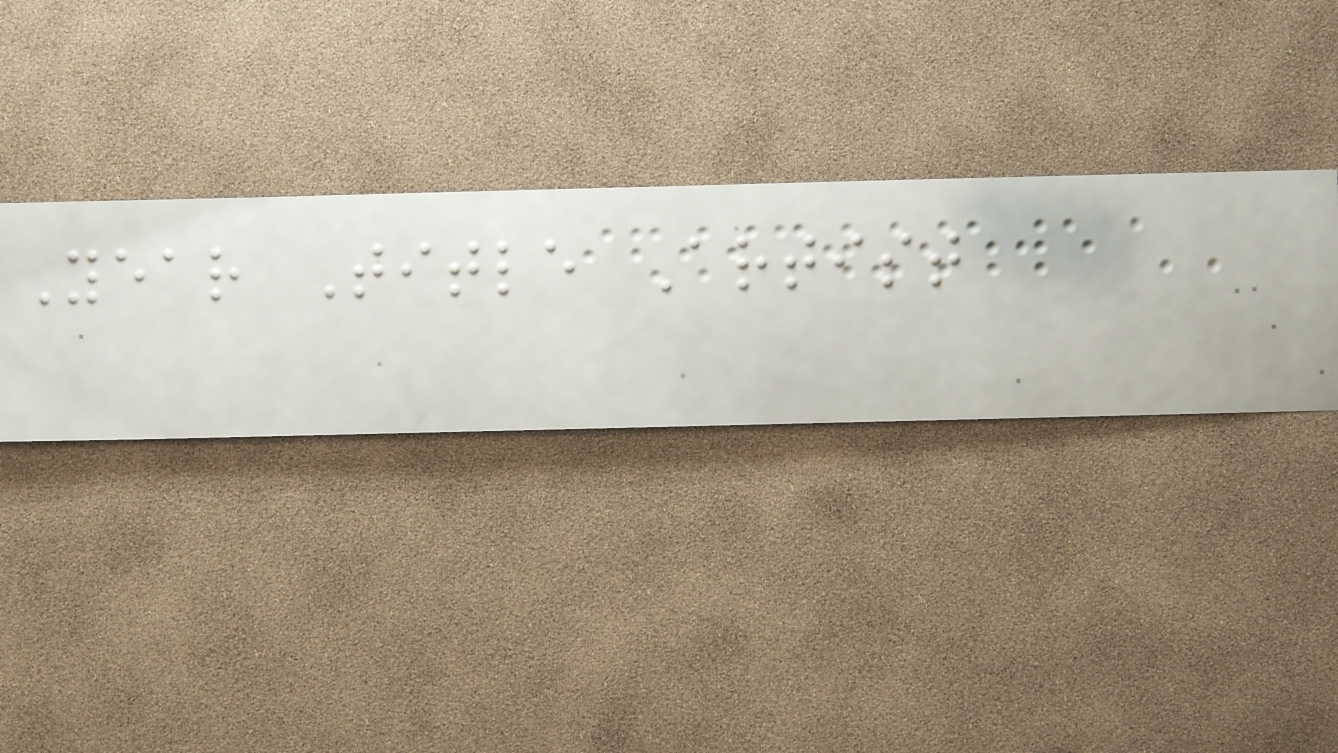Year Title Artist
